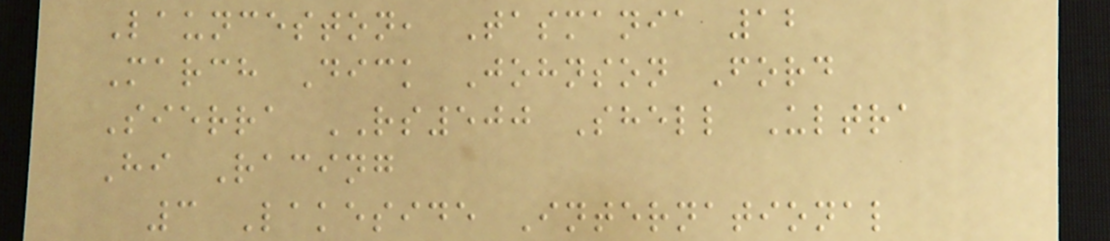Launceston, Tasmania 12
March Dick Johnson Ford
Sierra RS500 Shell Ultra
Hi Racing
3 Lakeside International
